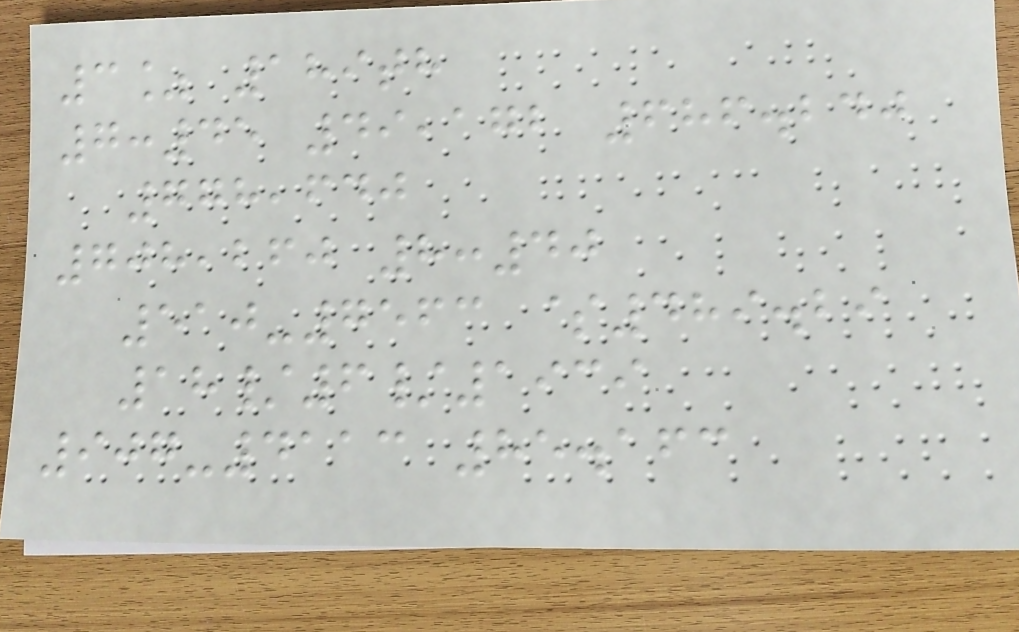3% 189th
7:45 49,172 686.240
778,640
708,260 8:40
510-7563 $489.29
18/6/1939
907-4113 85.163
